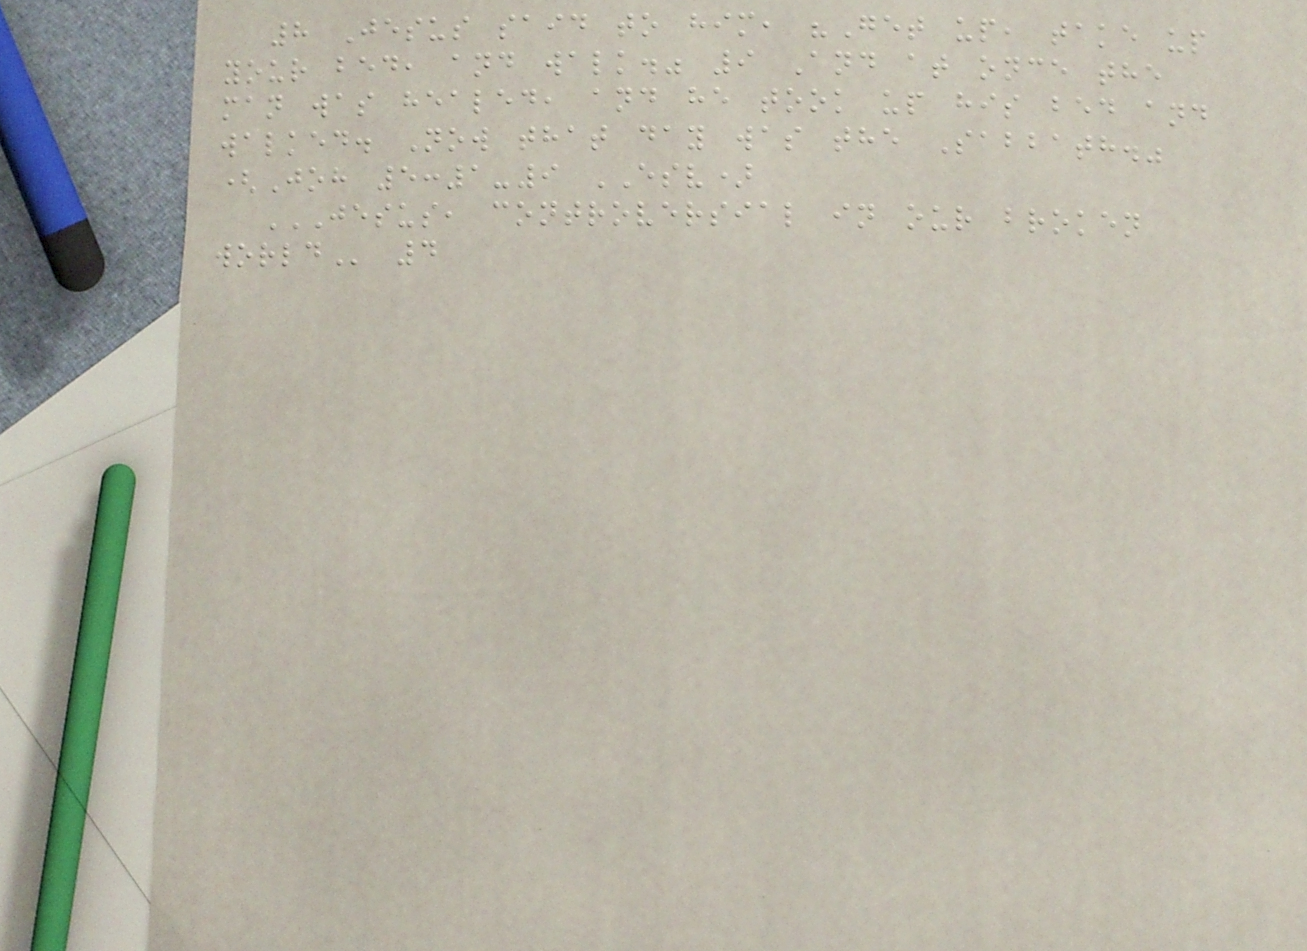8 Jesus said to him, "Get up, take up
your bed, and walk." 9 And at once the
man was healed, and he took up his bed and
walked. Now that day was the Sabbath."
(Joh 5:1-9 ESV)
JESUS, CONTROVERSIAL IN OUR BROKEN
WORLD 4
